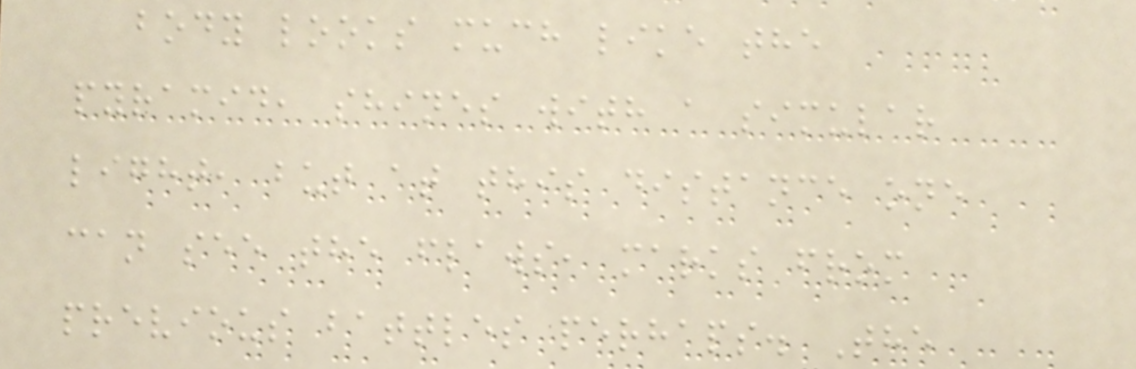body looks much like the
pyramid, shines with a simular
light, but at this distance one
can see the flaws, marks from
previous battles perhaps. The
